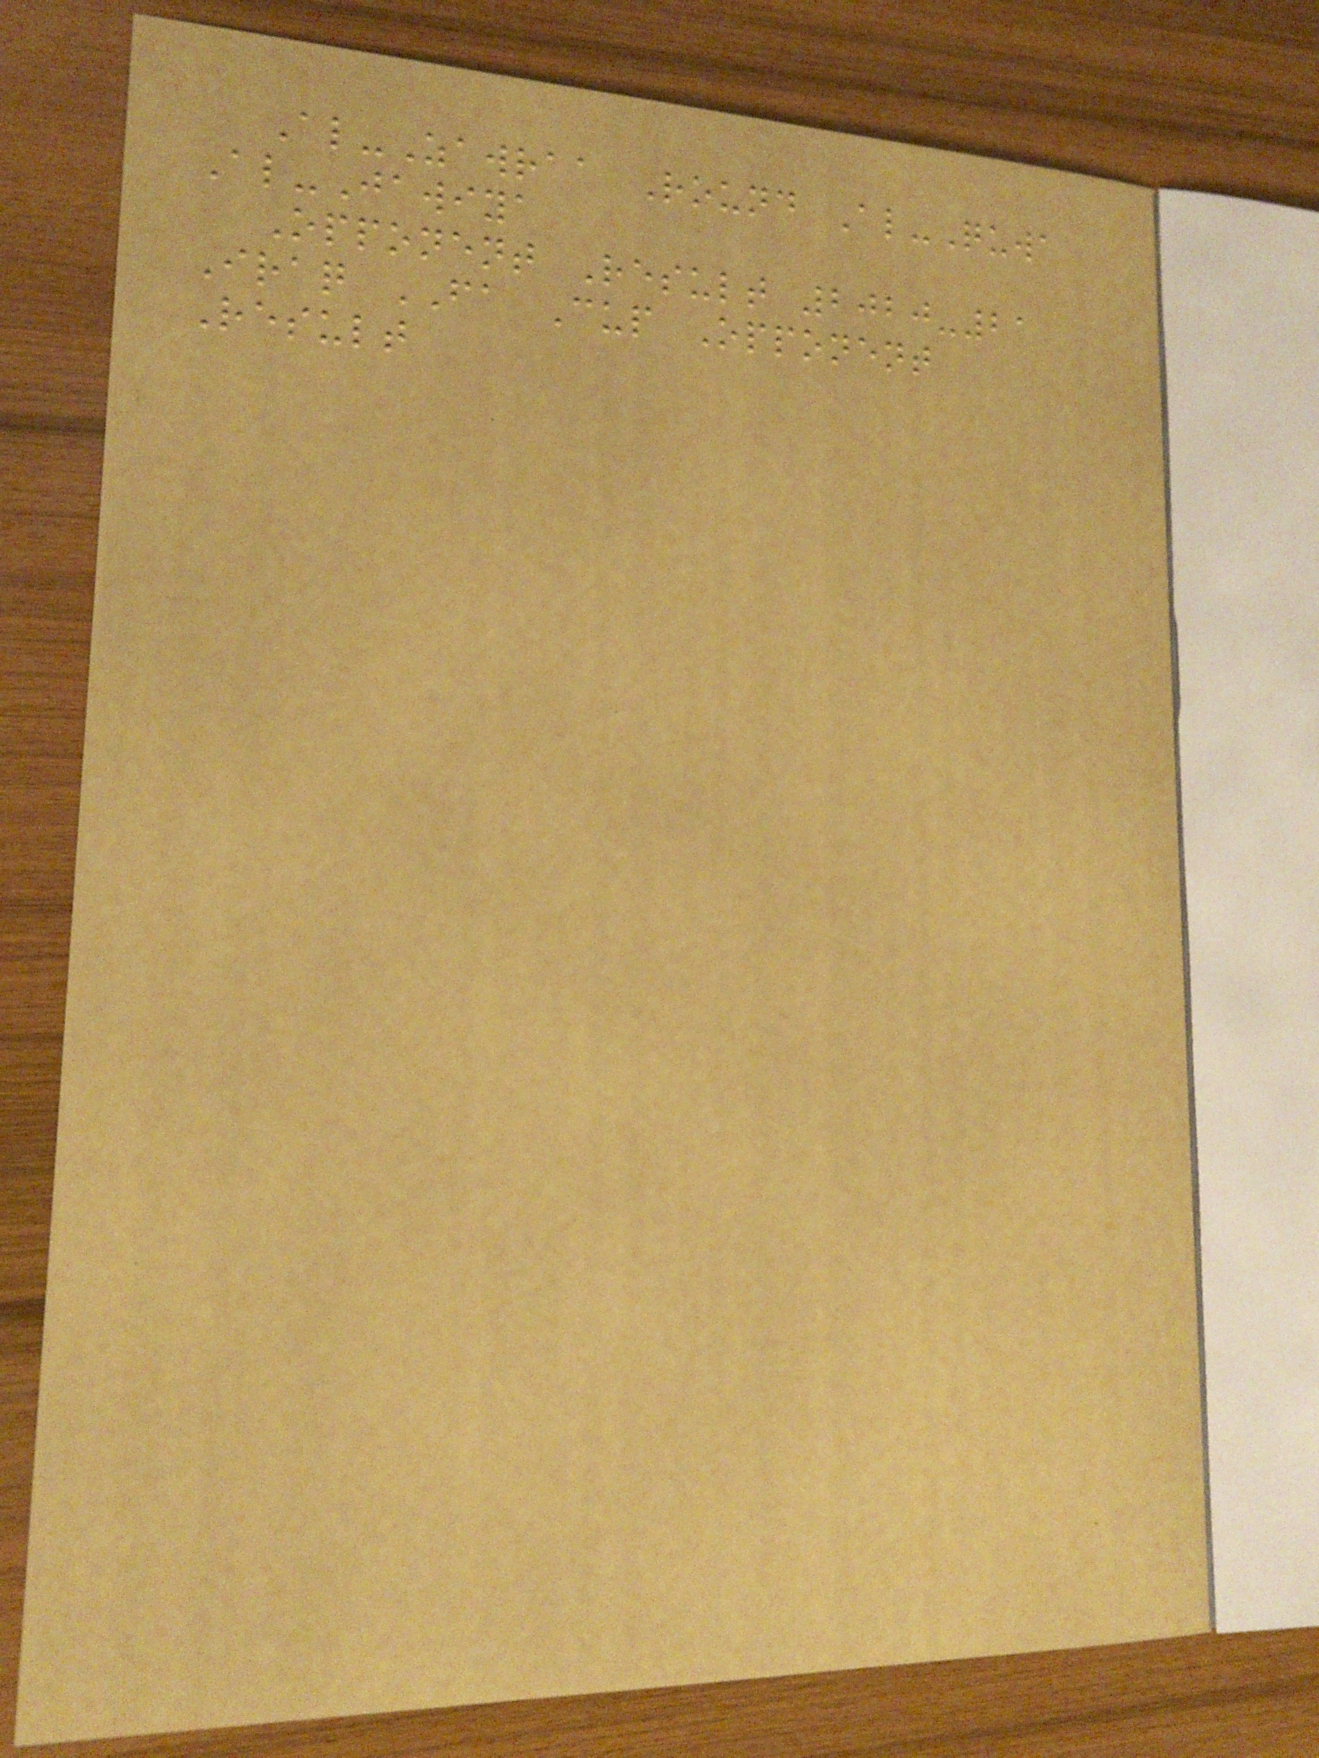Al-Zawraa Round Al-Quwa
Al-Jawiya
Opponent Result 2020-21
Iraq FA Cup Opponent
Result
